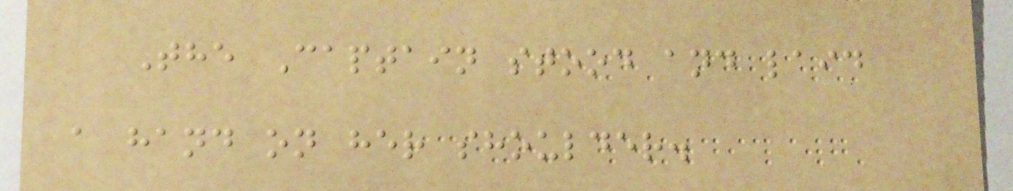The Captain stood and laid
a hand on her shoulder.
